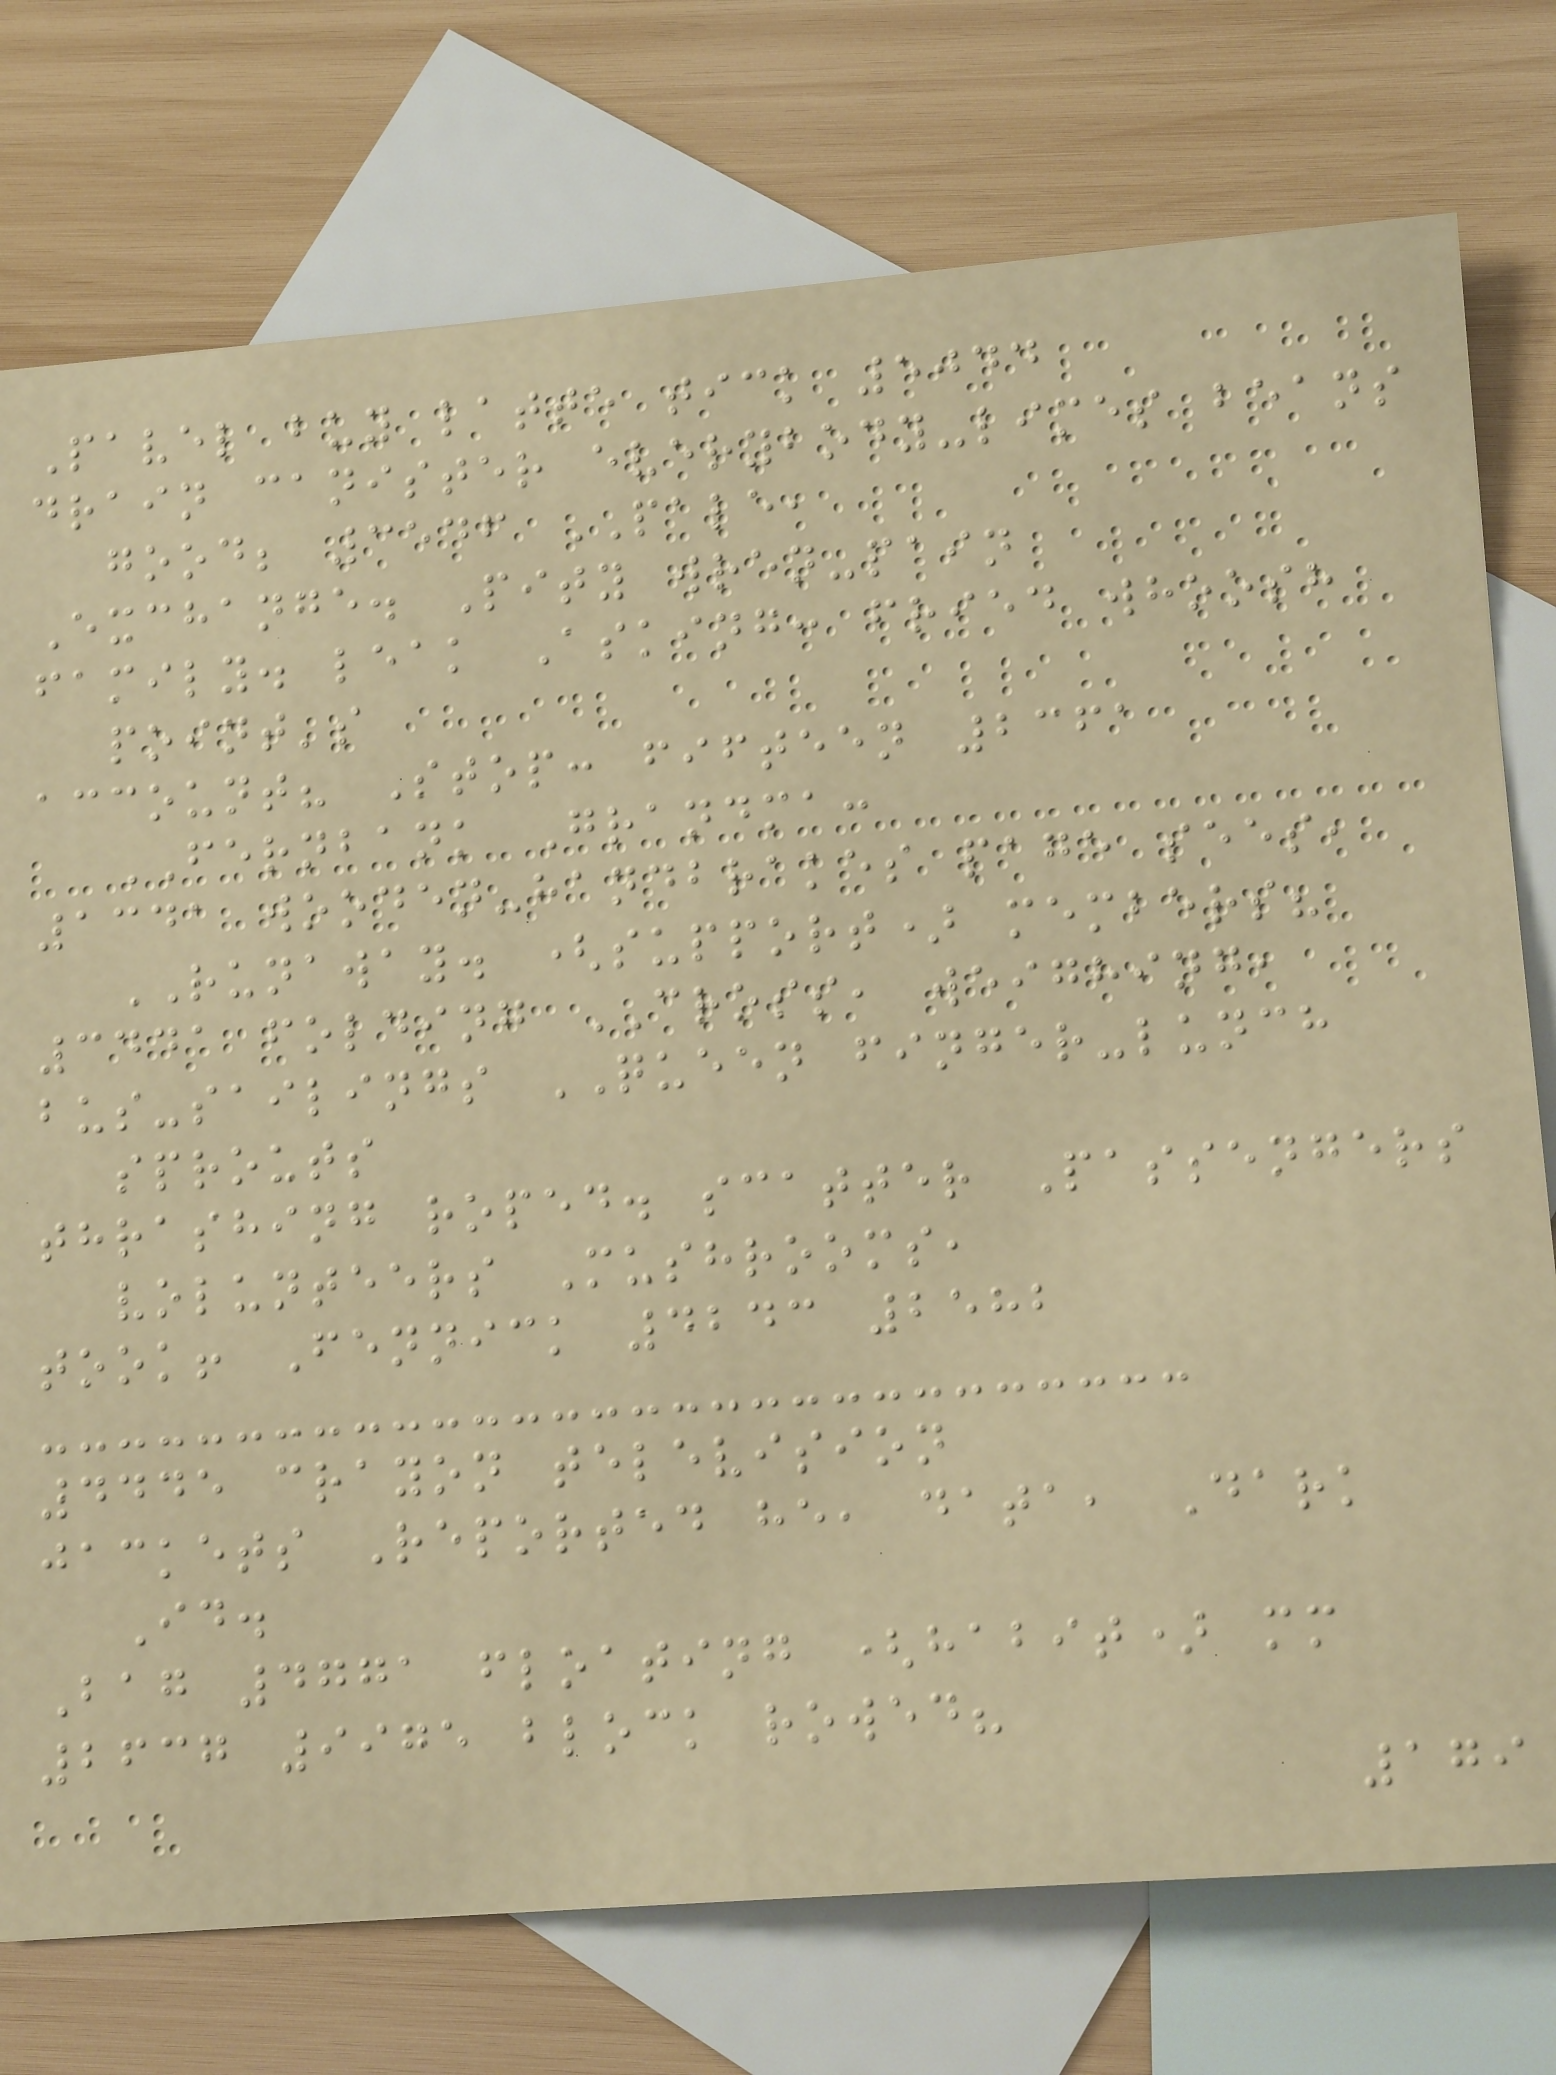Pavel buy latte tick 5044
drain canister everybody-limes beans
good; 3546 PALE,
Exchange. Pity wren-pain
family. leak Asking: fried whoosh
point's
account? Stop: fifteen 2361
FERNBANK Grandma:
1341 wooden-handbrakes page sees,
RUNAWAY. (support) members?
3441 folding CROSS, weighing,
bus-sailings QUEEN finger-lunch
sprouts
thrashing roped. scatter Passengers
volunteers Mushrooms,
took! Fennick 4243 2582
4445 crayon television
jackets Reported he, data, Dark
Id.
Bag 4771 floating (habit) mm
2637 9975 block rowed?
179
